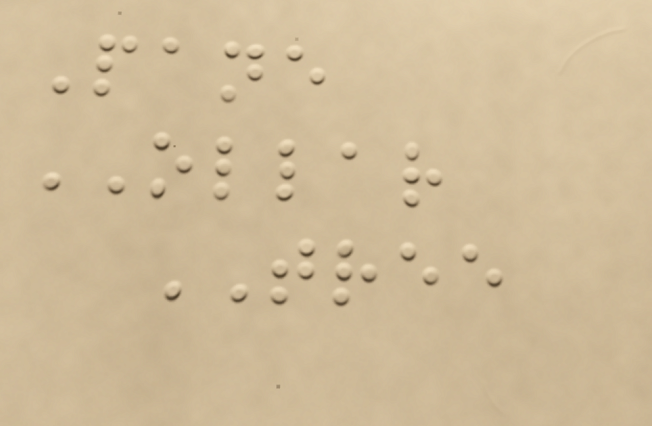Pane
OLLAR
TREE
